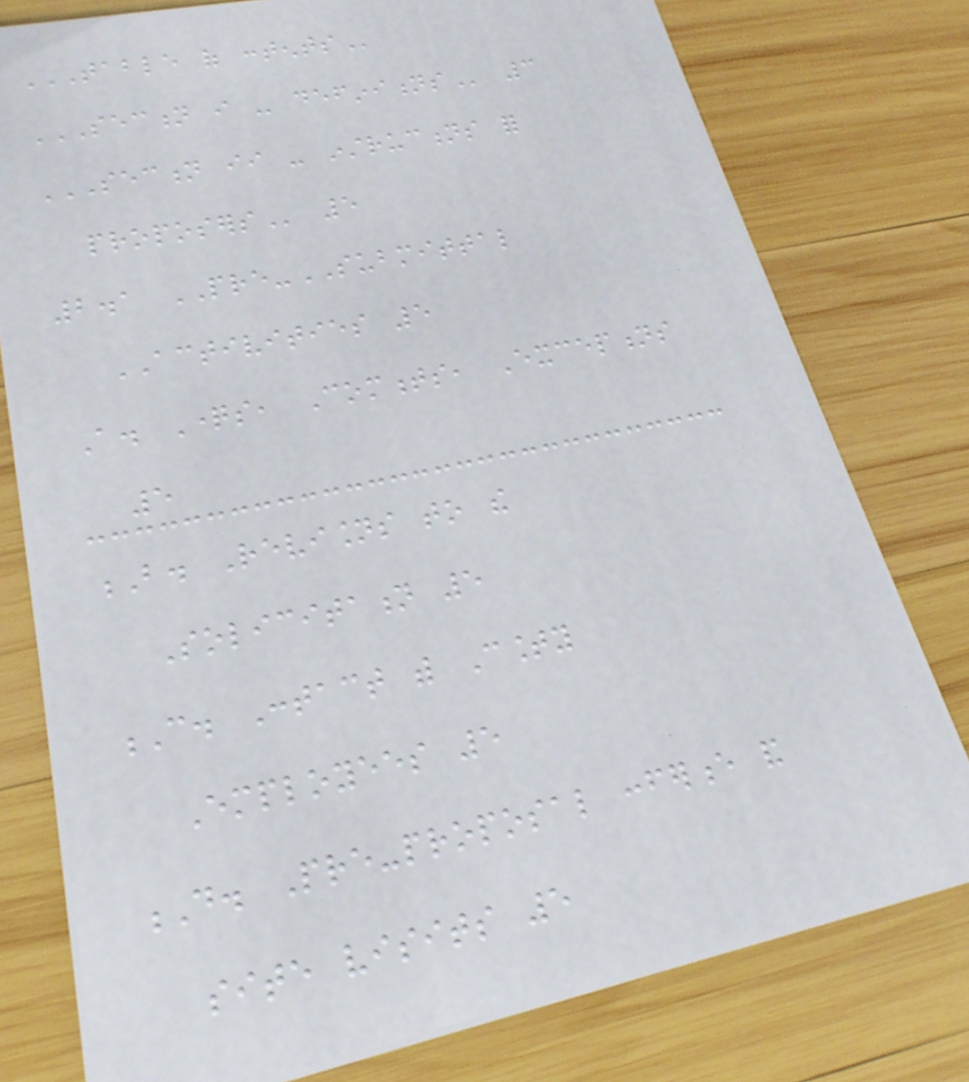TABLE OF CONTENTS
SECTION I - DEFINITIONS 3
SECTION II - INSTRUCTIONS FOR
PROPOSERS 5
2.1 PRE-SUBMITTAL
ACTIVITIES 5
A. Questions, Comments, Exceptions
5
B. Revisions to the
Solicitation 5
C. Contact with County
Employees 5
D. Pre-proposal conference and
site visits 5
